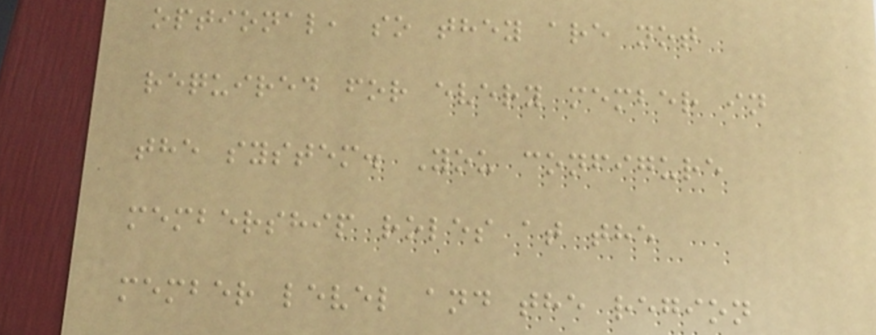optional, so they are not
required for every member in
the system. You configure
membership roles at the
member level and the region
